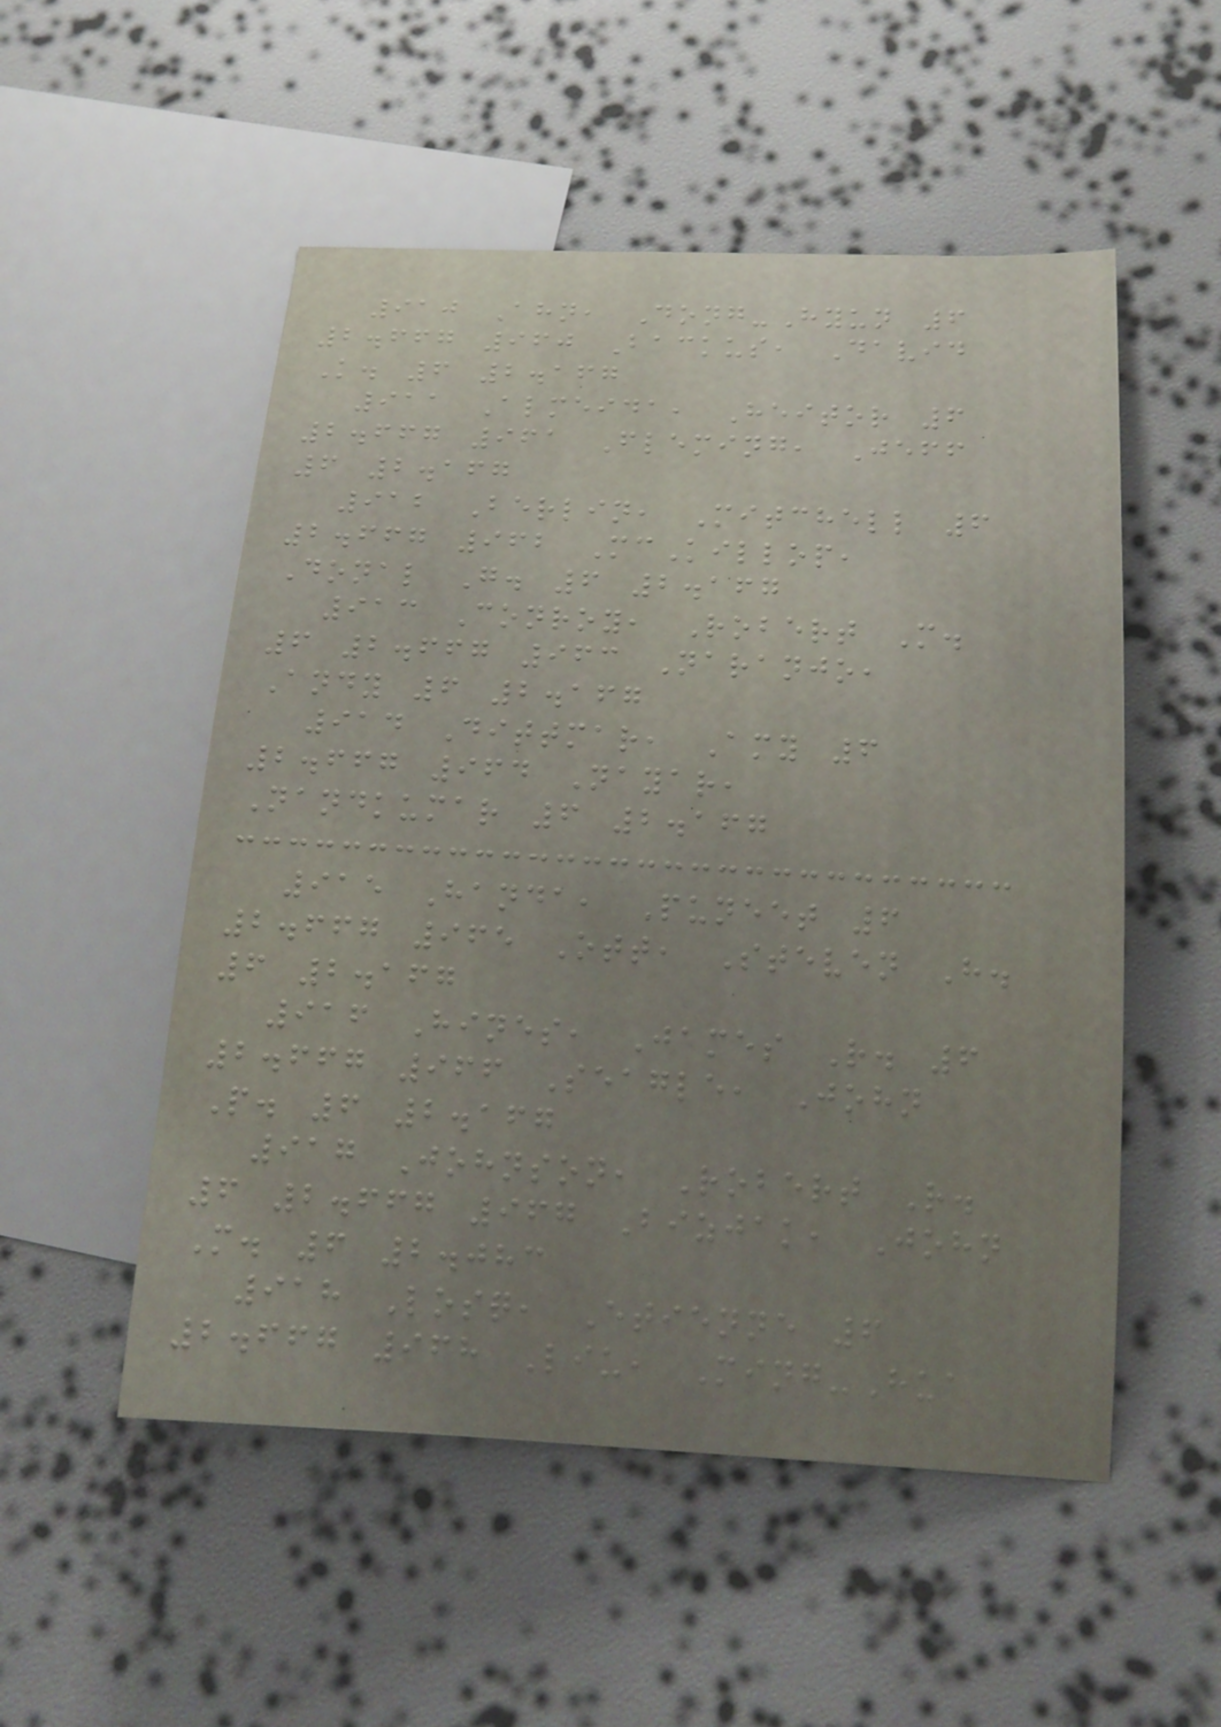910 Ahn, Dong-Hyun 6
2.667 960 Backus, David
K. 6 2.167
911 Almeida, Heitor 6
2.667 961 Fleming, Jeff
6 2.167
912 Berlin, Mitchell 6
2.667 962 McKillop,
Donal G. 6 2.167
913 Conroy, Robert M.
6 2.667 963 Naranjo,
Andy 6 2.167
914 Dittmar, Amy 6
2.667 964 Nayar,
Nandkumar 6 2.167
915 Handa, Puneet 6
2.667 965 Ott, Steven H.
6 2.167
916 Hines, James R. 6
2.667 966 Seagle, John
P. 6 2.167
917 Johnson, Robert R.
6 2.667 967 Bizjak, John
M. 6 2.083
918 Losq, Etienne 6
2.667 968 Liu, Ming-Hua
